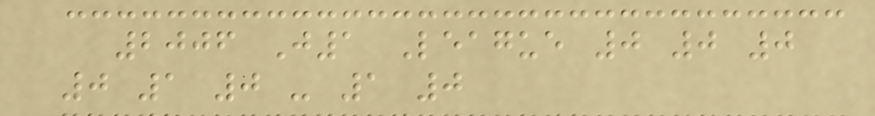2006 J1 League 0 0 0
0 1 0 - 1 0
